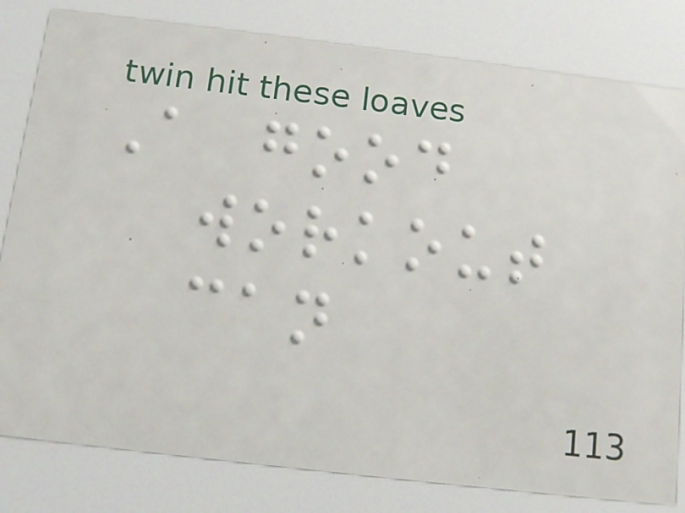A good
workout
can
